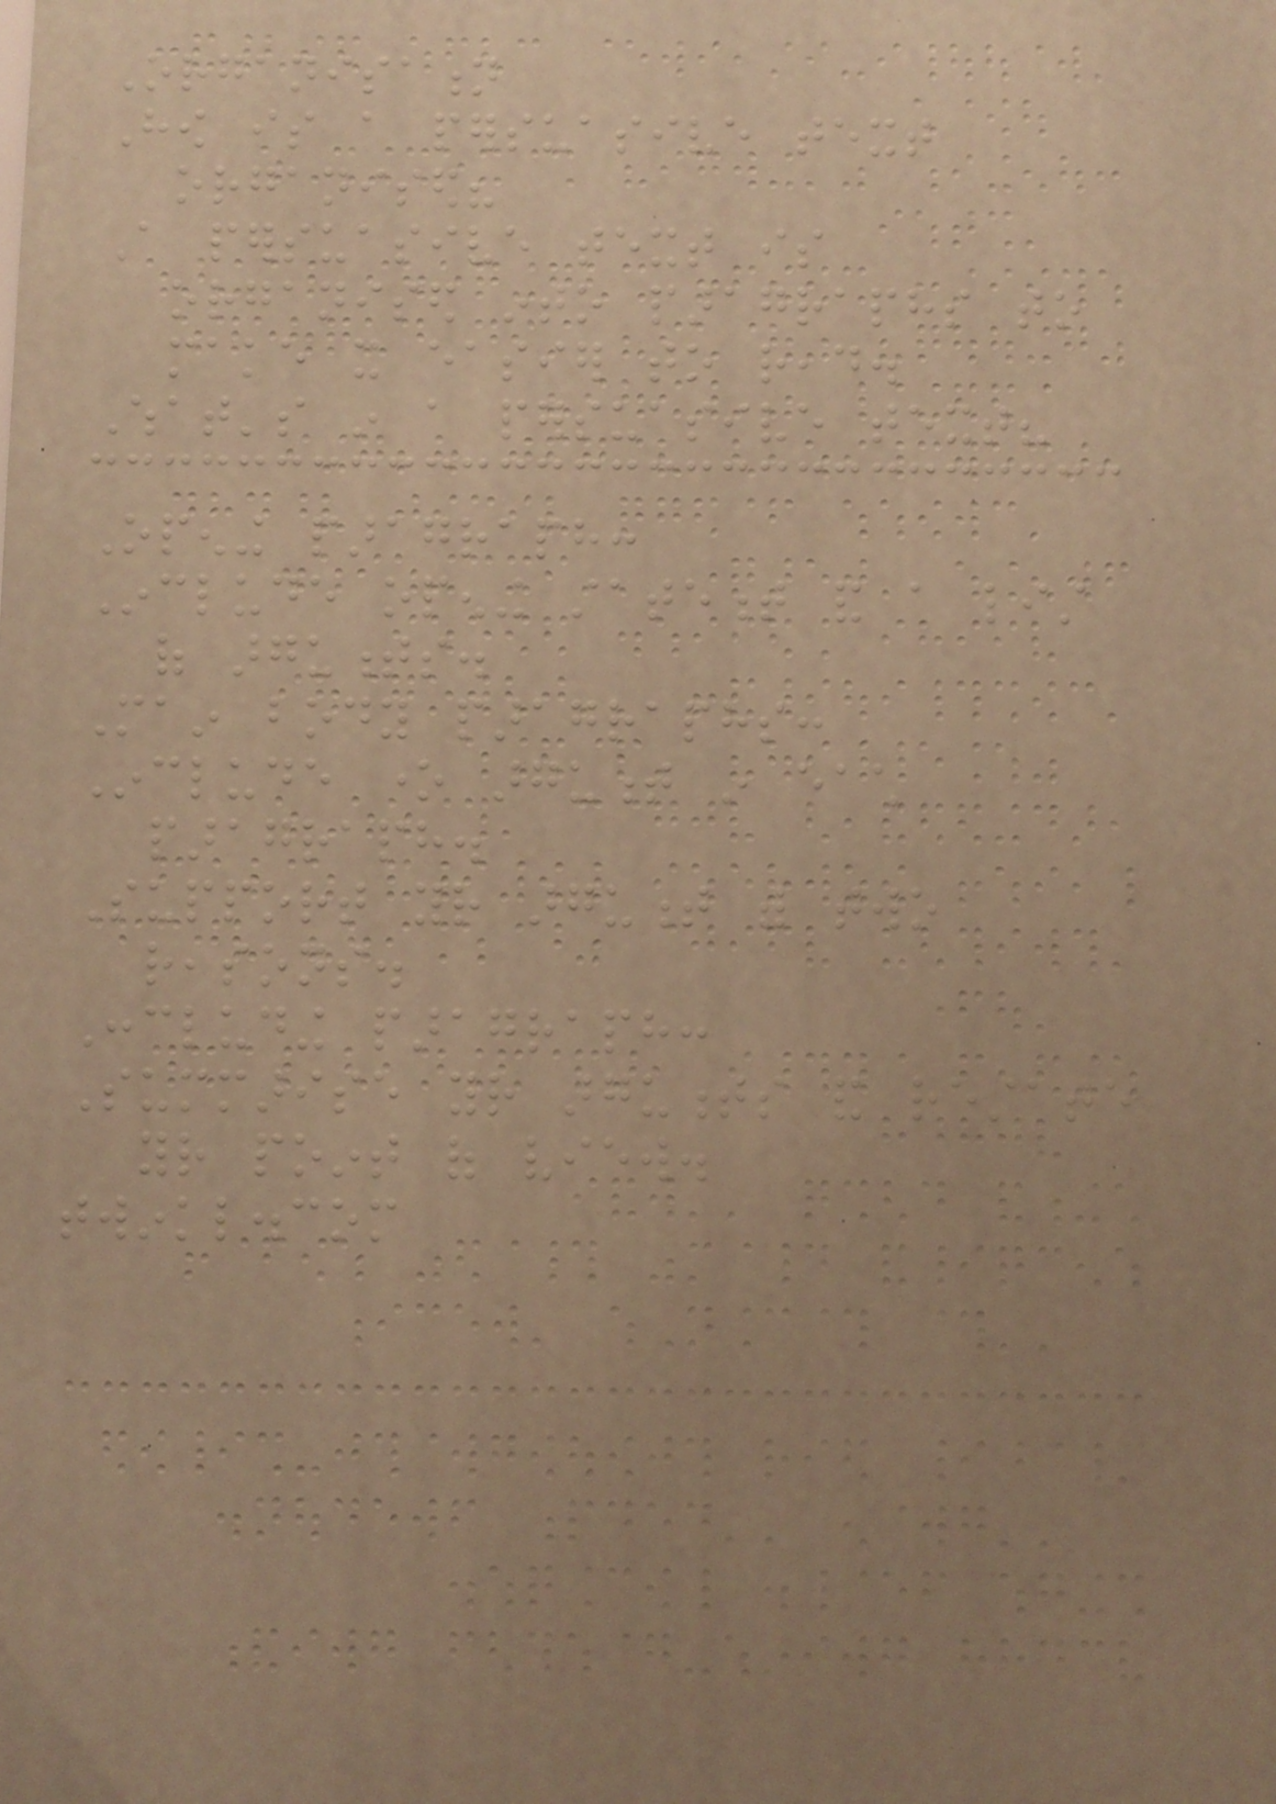Organisation
How is a persuasive text
organised?
A persuasive text is
organised into paragraphs to
make it easier to read.
What's in a persuasive text?
Opening paragraph:
Include opening statement and a list
of arguments.
Main body paragraphs:
Include one argument in each
paragraph.
Support your argument with two
reasons.
Concluding paragraph:
Summarise your arguments and restate
your point of view.
twinkl.com
